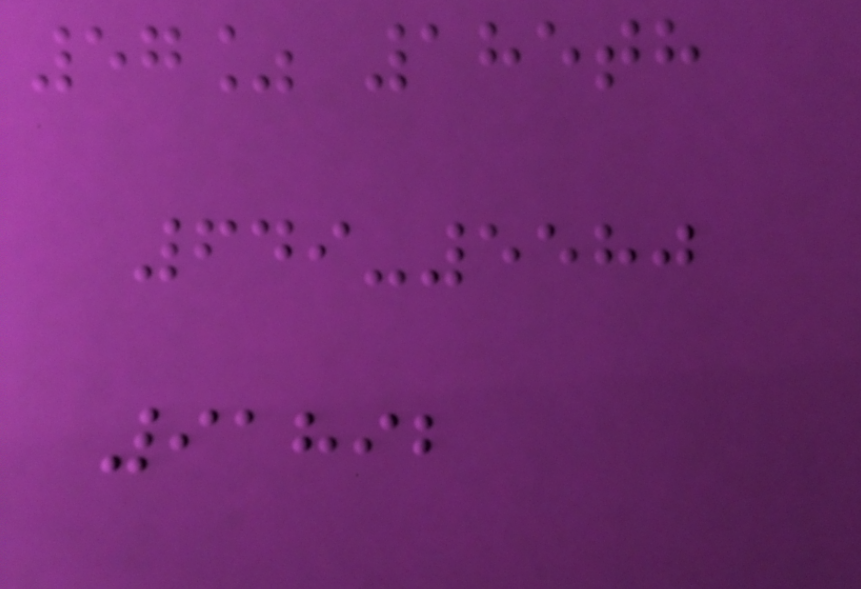57% 185th
649-5580
91892
